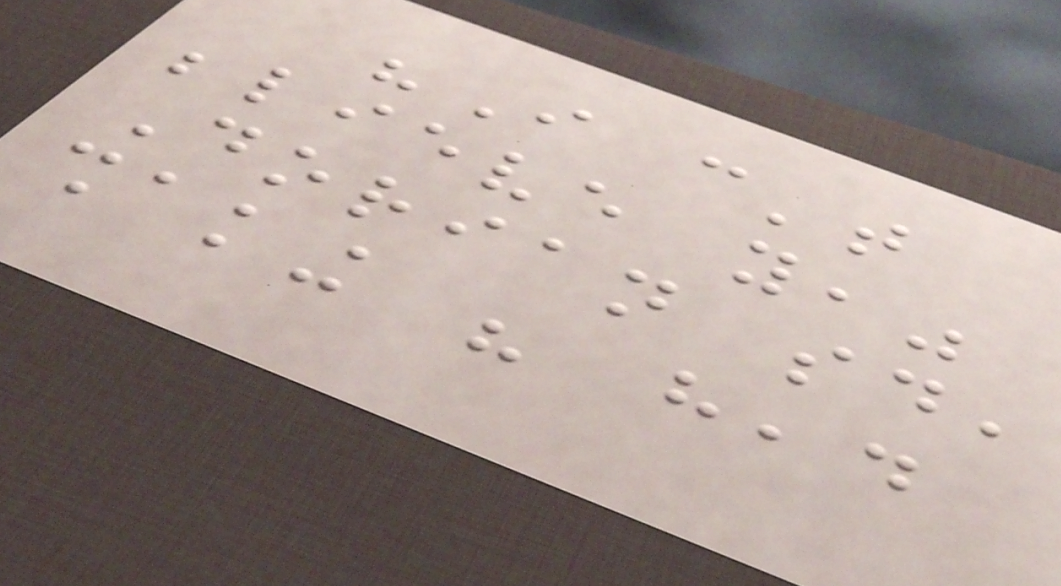"I can't
believe you,"
Dorian said,
shaking his head
